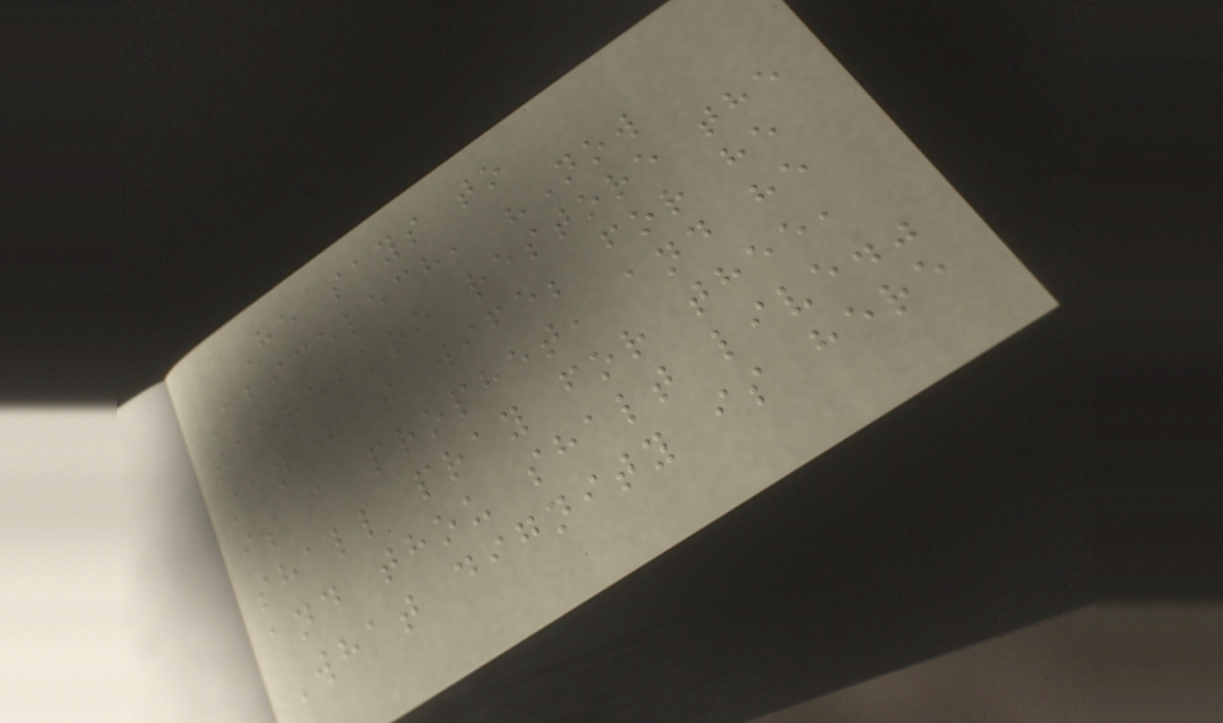He says to
Abimelech, "Now
therefore restore the
man his wife; for he
is a prophet, and he
shall pray for thee,
and thou shalt live."
What dignity is here
